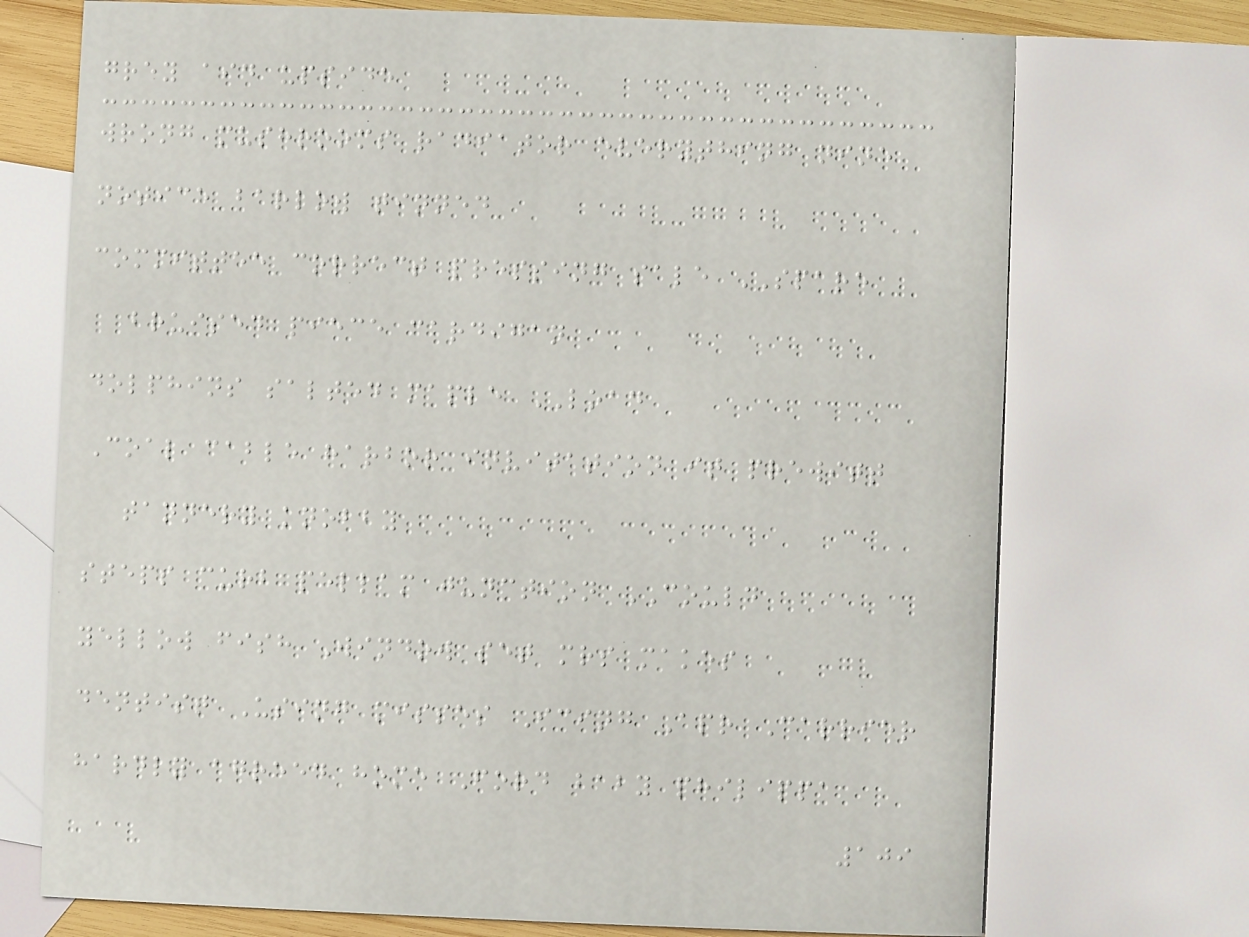grey aid upside
wrong mushrooms radiator everything nine
notice barlow tinned
committee correct pressing sale SPARE
bruised piece cardigan
dolphins salted maple LOAD
Coal cable harbor invitation it prewitt
tannery knobby
steps curb pellam junction COULD
yellow fish Window set mrs makes
dentist Using misses Icing Apr Carrier
hardly agreed home Ford baby philippa
109
